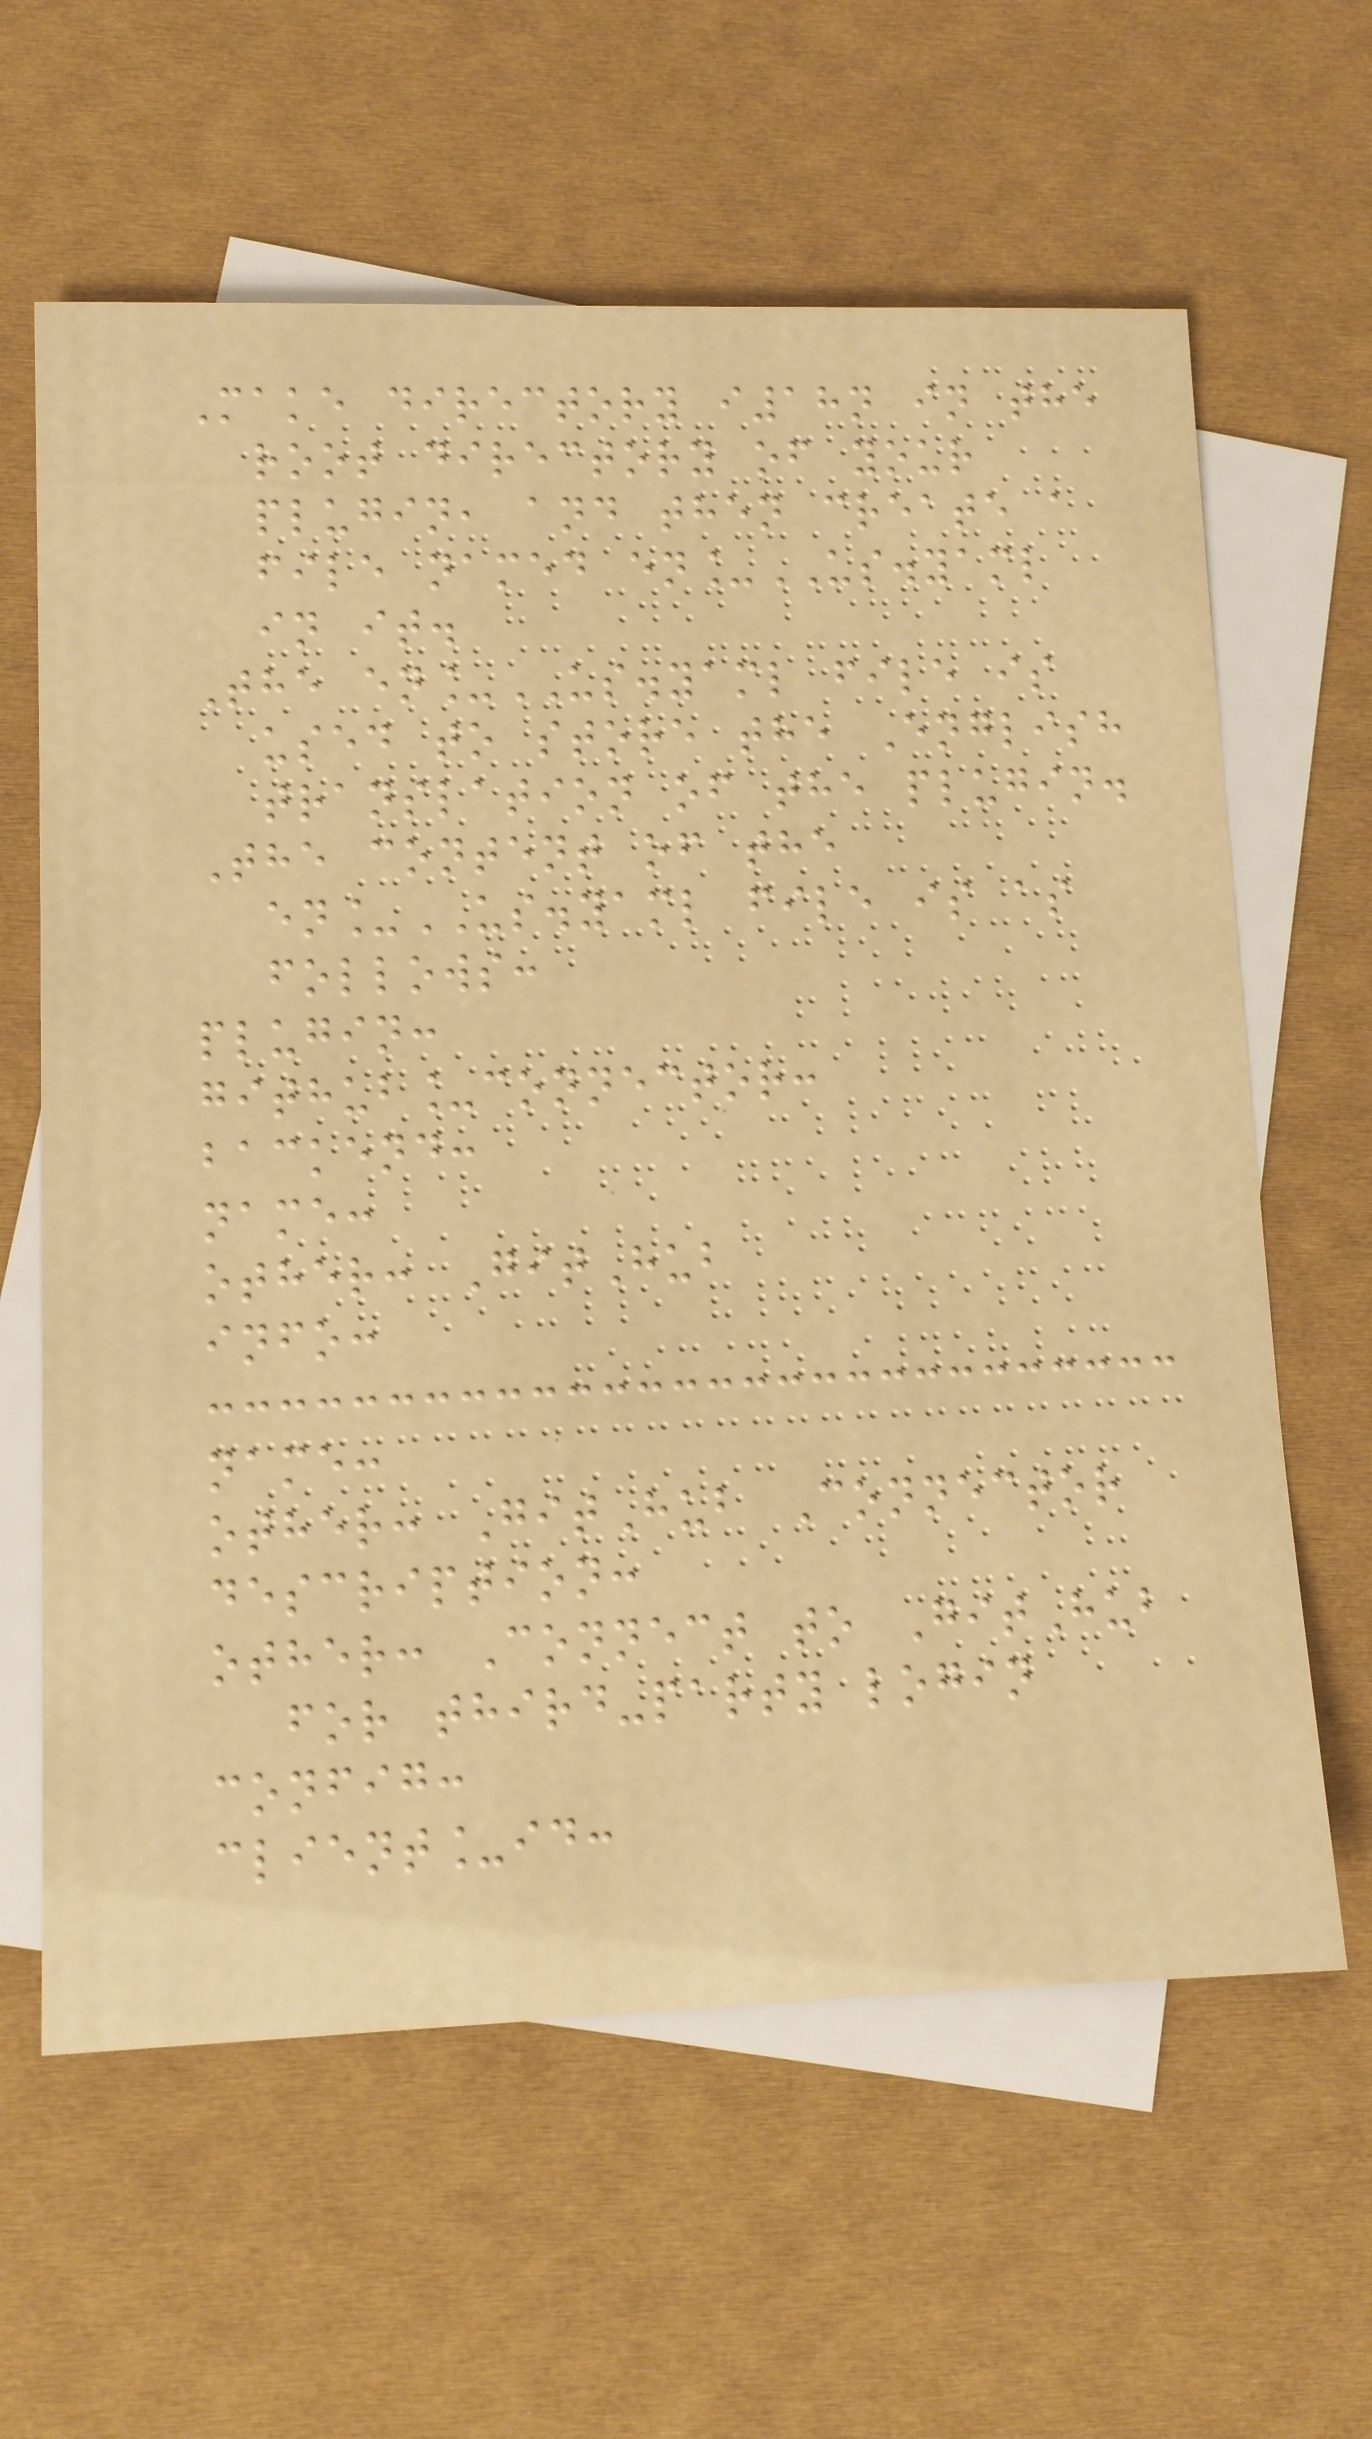Make directory i18n in the
root directory of your
plugin, and then create a
file named en_US.yaml
in it.
The en_US.yaml file is
used to store the English
translation of the plugin.
The content of the
en_US.yaml file is as
follows:
plugin:
github_connector:
backend:
name:
other: GitHub
info:
name:
other: GitHub Connector
description:
other: Connect to GitHub
for third-party login
config:
client_id:
